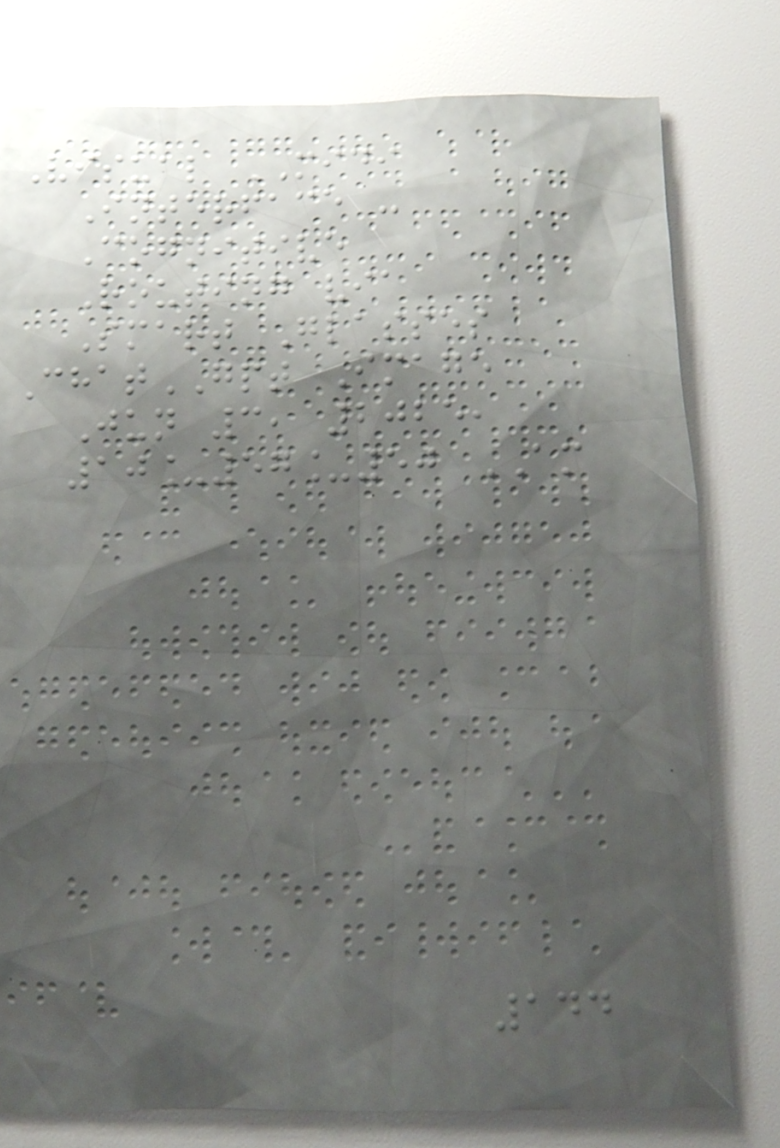Visual MIDI
Interface -
Cognitive
Routing via
Smart Glasses
ChatGPT Image
Jun 3, 2025,
10_57_50 AM
144
